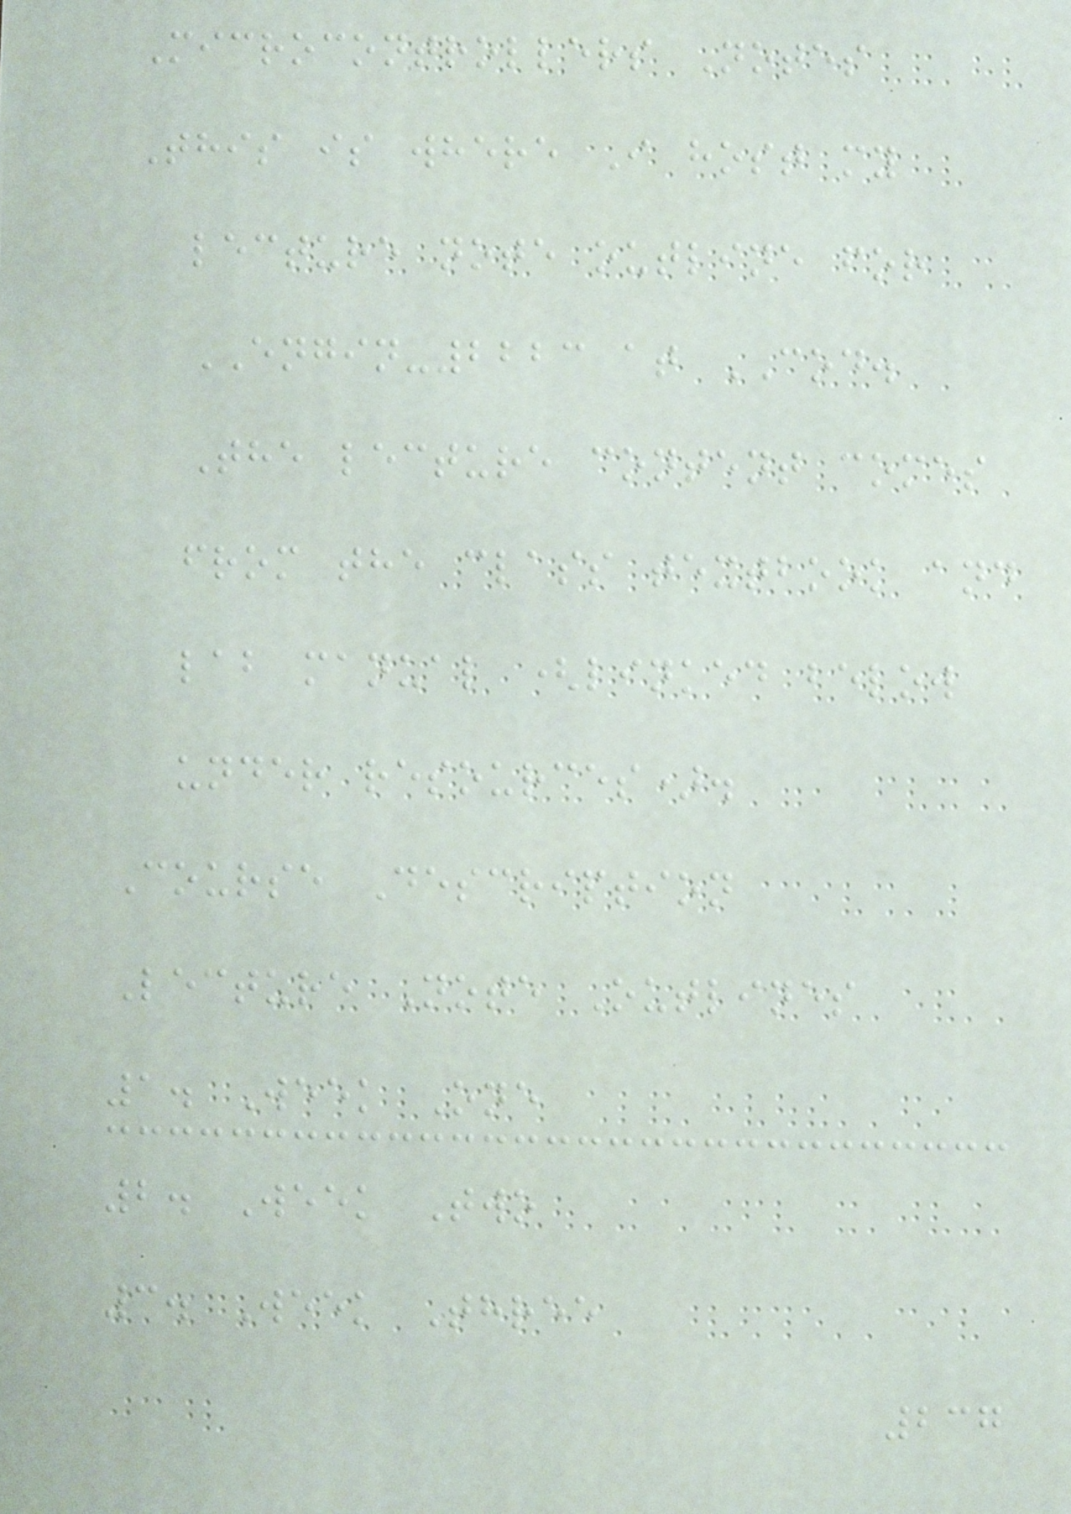Microcontrollers Notes
This is where I host my
lecture note outline for
ENGIN-2223 at COD.
The lecture content comes
from the class textbook and
lab manual (linked below
under resources).
Course Description
Lecture Note Outlines
1. Week One
2. Week Two
3. Week Three
237
